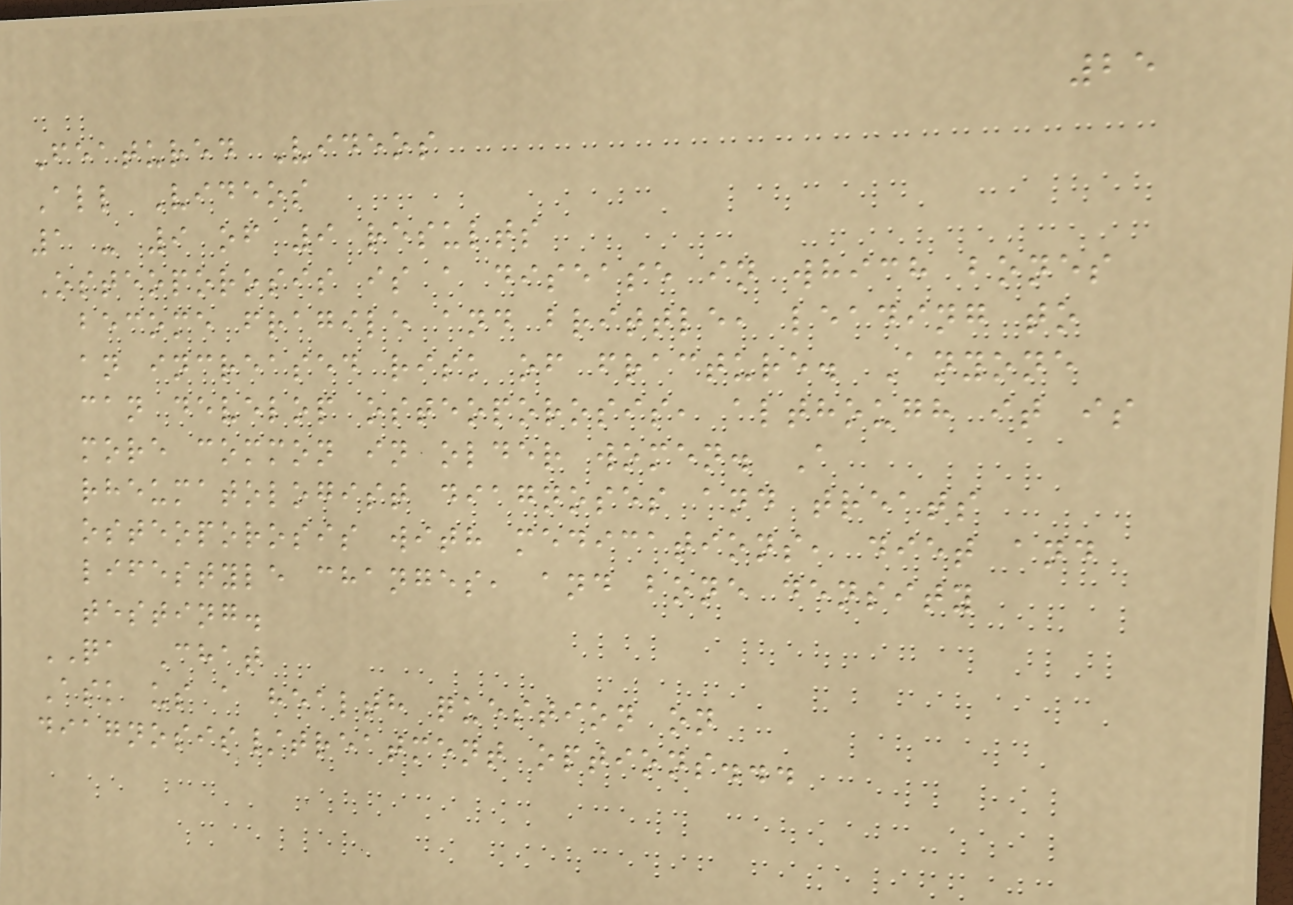25
Featured Videos
All Videos
1 - 9 of 9 results
Osteoporosis is a disease in which bones
become fragile and brittle, leading to
an increased risk of fracture. Anyone
can develop osteoporosis, although it is
more common in older women. A
rheumatologist diagnoses and treats
osteoporosis with medications, diet and
lifestyle changes, and bone density
testing.
QA Chat
Ask us a health question on
diagnosis/treatment options...
